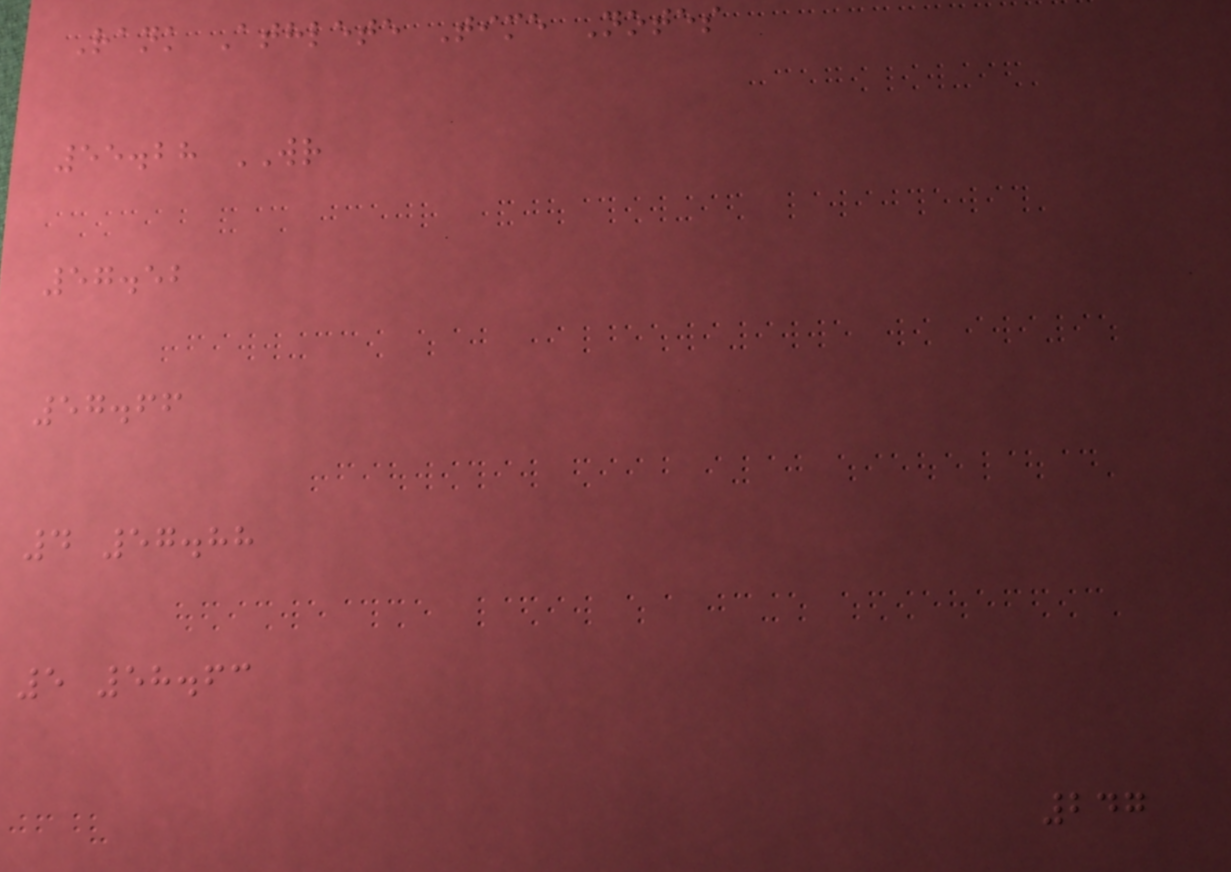Rank Athlete Time Notes
55.28 WR
57.52
57.66
4 57.88
5 58.63
247
